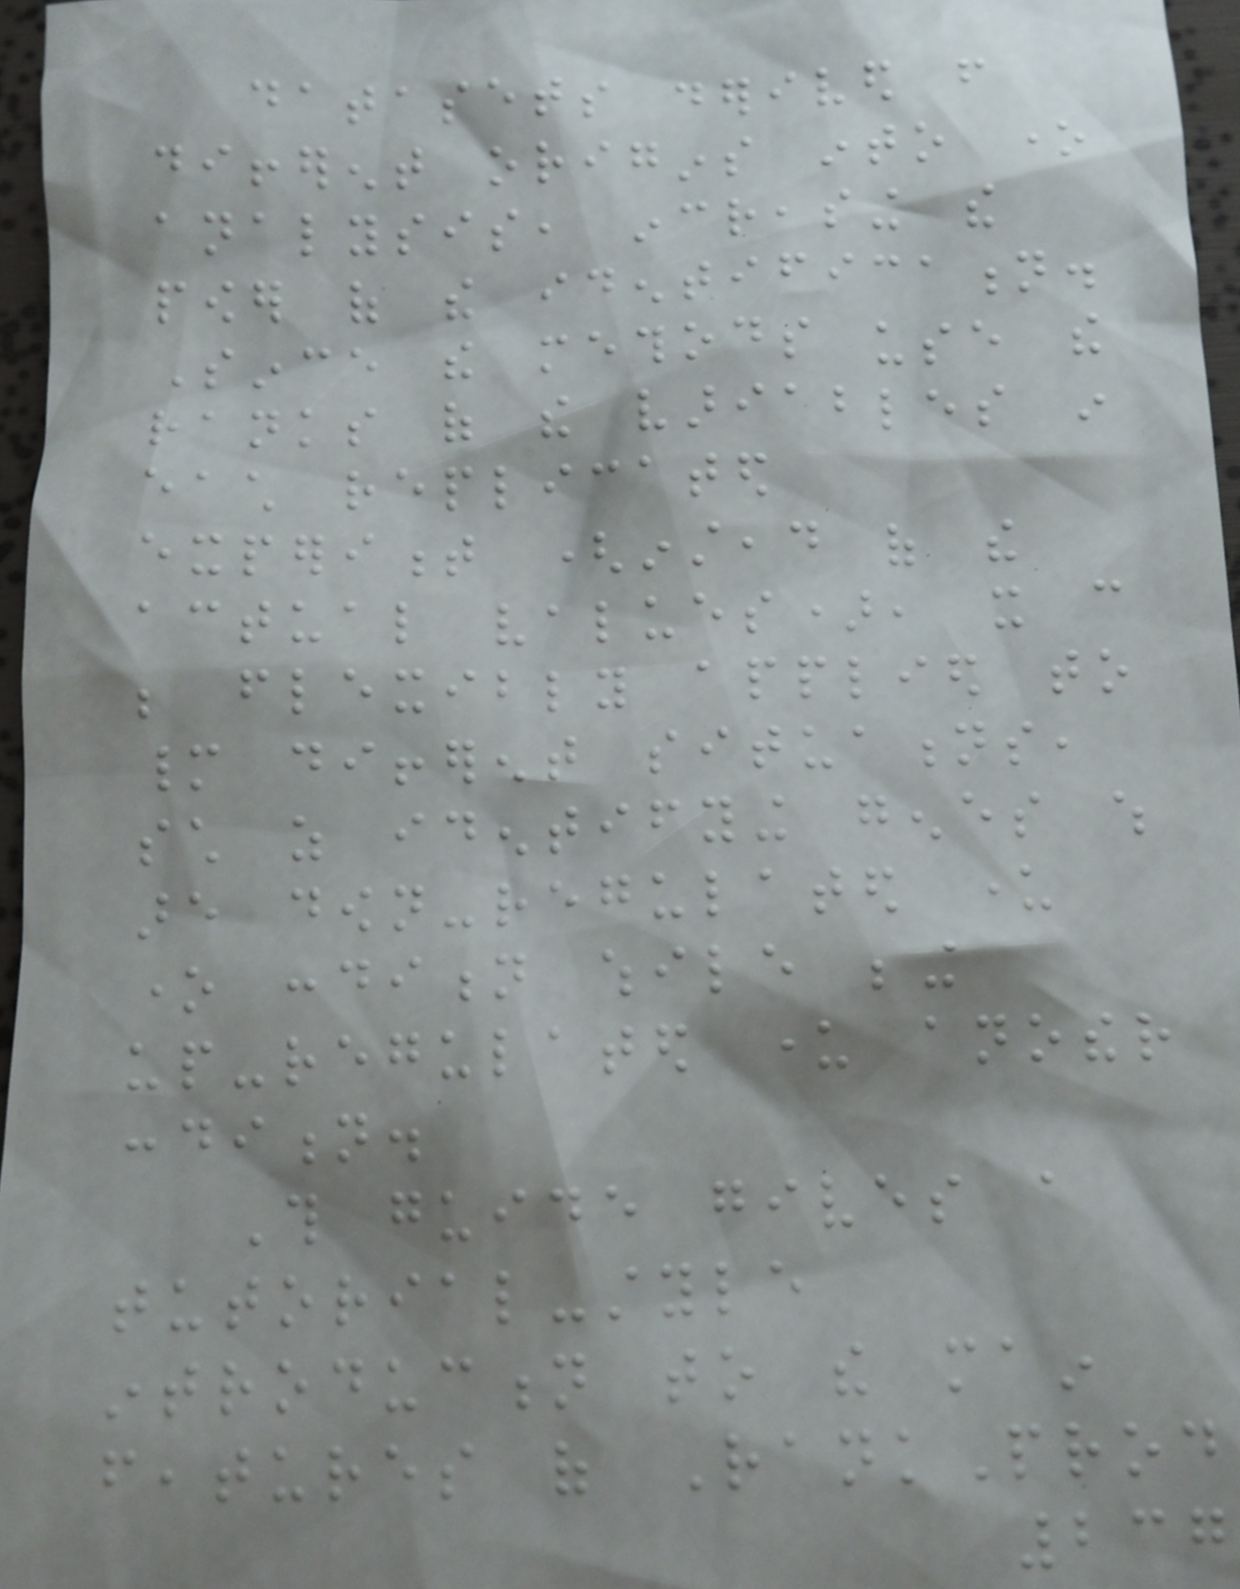datasets derived from
different origins into one
analysis, increasing the
power of the identification.
Since the methods use the
ranks of the variables in
each replicated
experiment (instead of the
actual values), it can
be flexibly applied to
many different situations,
such as identifying genes which
are down-regulated under
one condition while being
up-regulated under another
condition.
This guide gives a
tutorial-style
introduction to the main
features of RankProd
237
